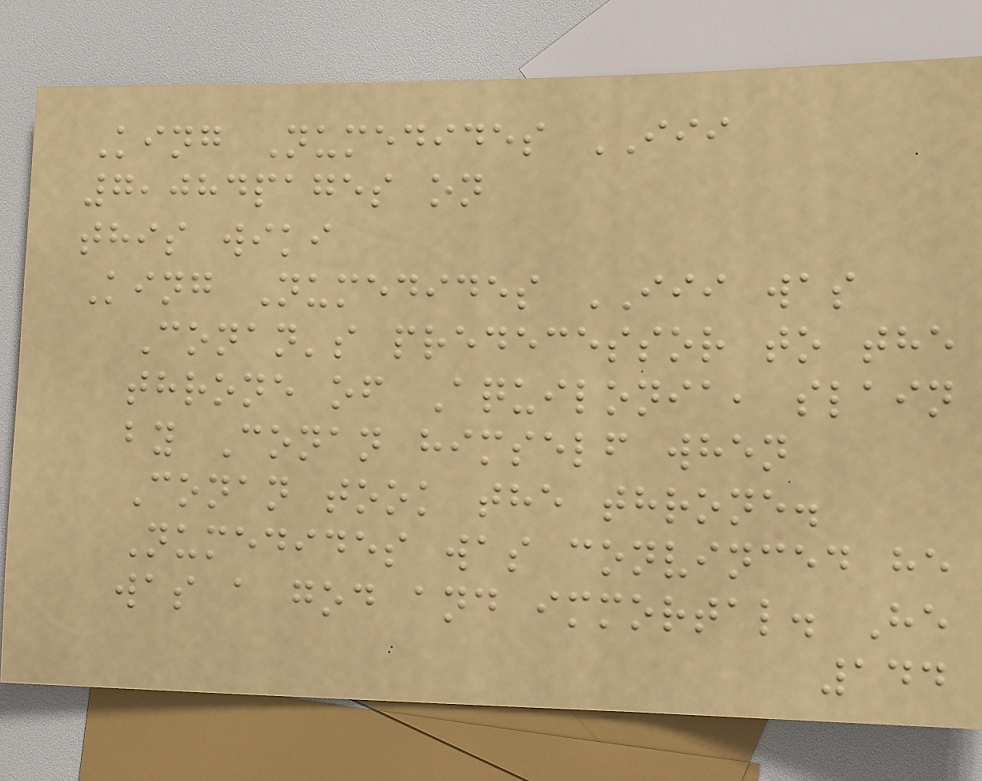King Numedides III
7,084pages on
this wiki
King Numedides III was
Conan's predecessor to the
throne of Aquilonia, slain
by Conan himself when
Conan took the throne.
Numedides was convinced he
was a god and immortal. He
144
